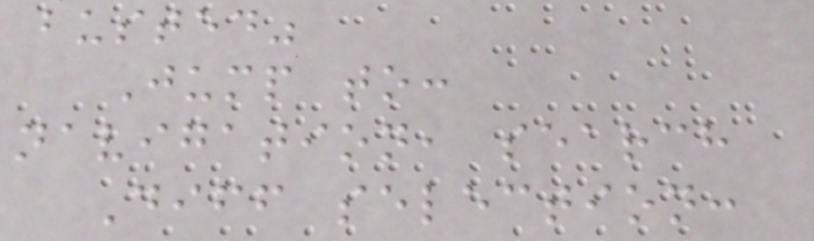busted"
Jump to:
navigation, search
Diff selection:
